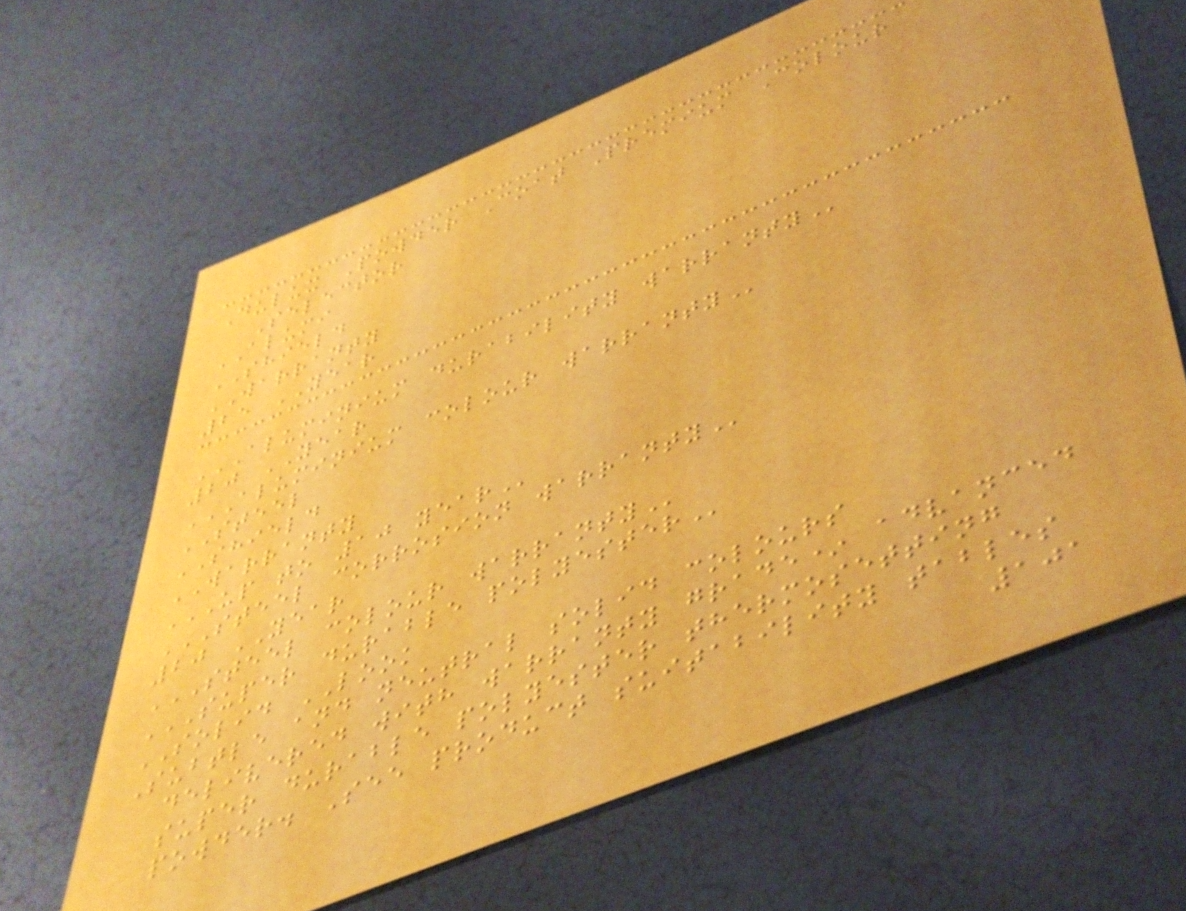Dulux Powder Coat Premium Colour
Selector
ALUMI
SHIELD
WARRANTY
25 YEAR
ALUMINIUM DURABILITY WARRANTY
20 YEAR
ALUMINIUM COLOUR WARRANTY
STEEL
SHIELD
WARRANTY
UP TO 10 YEAR
STEEL CORROSION WARRANTY
20 YEAR
STEEL COLOUR WARRANTY
SUPER DURABLE POLYESTER
SOLID LOOK
Subtle and neutral solid colours
delivered with warranty grade* advanced
super durable polyester thermosetting
powder. See product suitability tables
101
